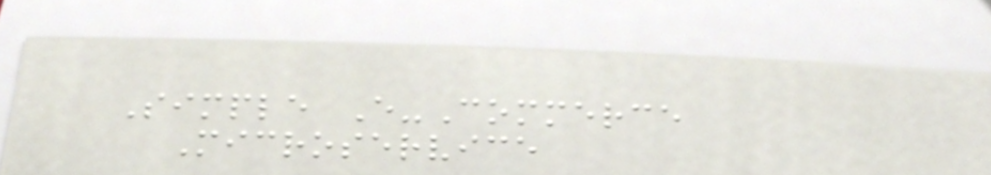Simple E-Commerce
Microservice
